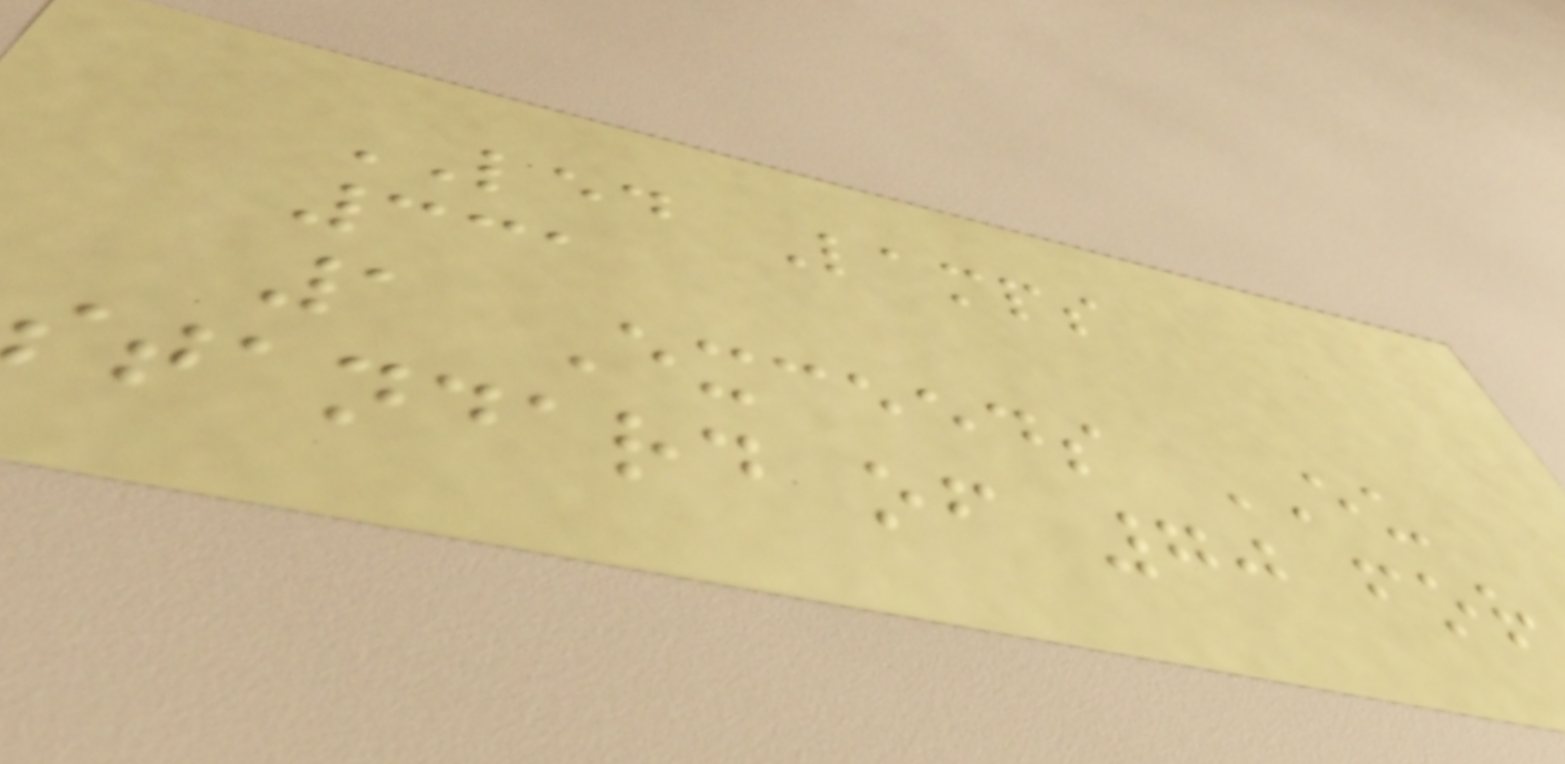LED Lamps
331
1 Exceeds EU
standard of 70 for
